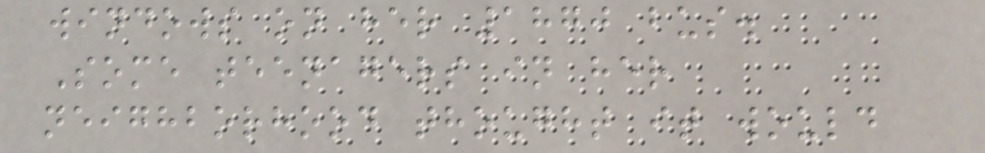windows on her 1870 bus.
Some teenagers in her
neighborhood thought it would
